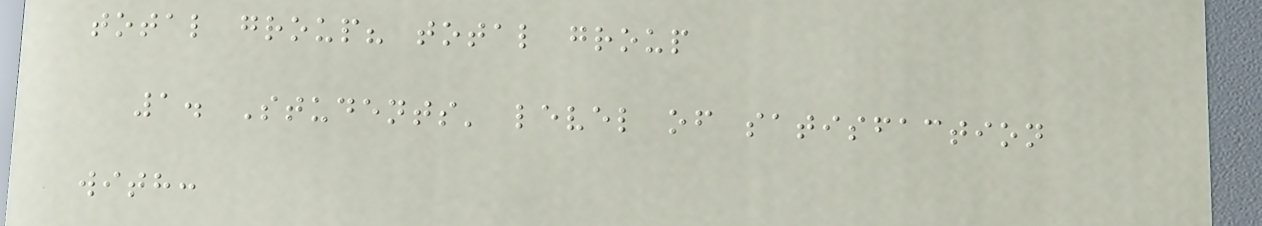total group? total group
1. Students' level of satisfaction
with:
